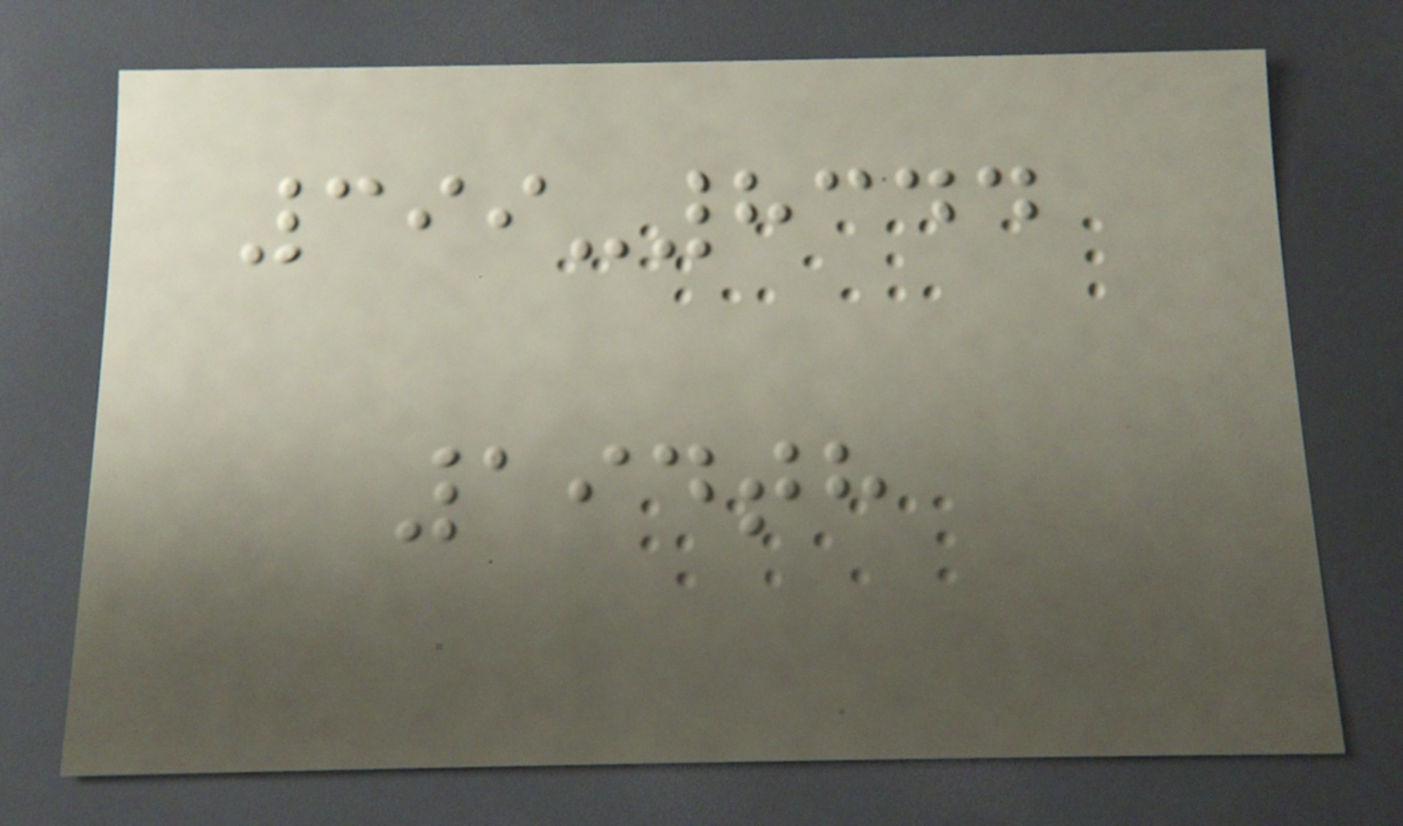399-8344
194th
